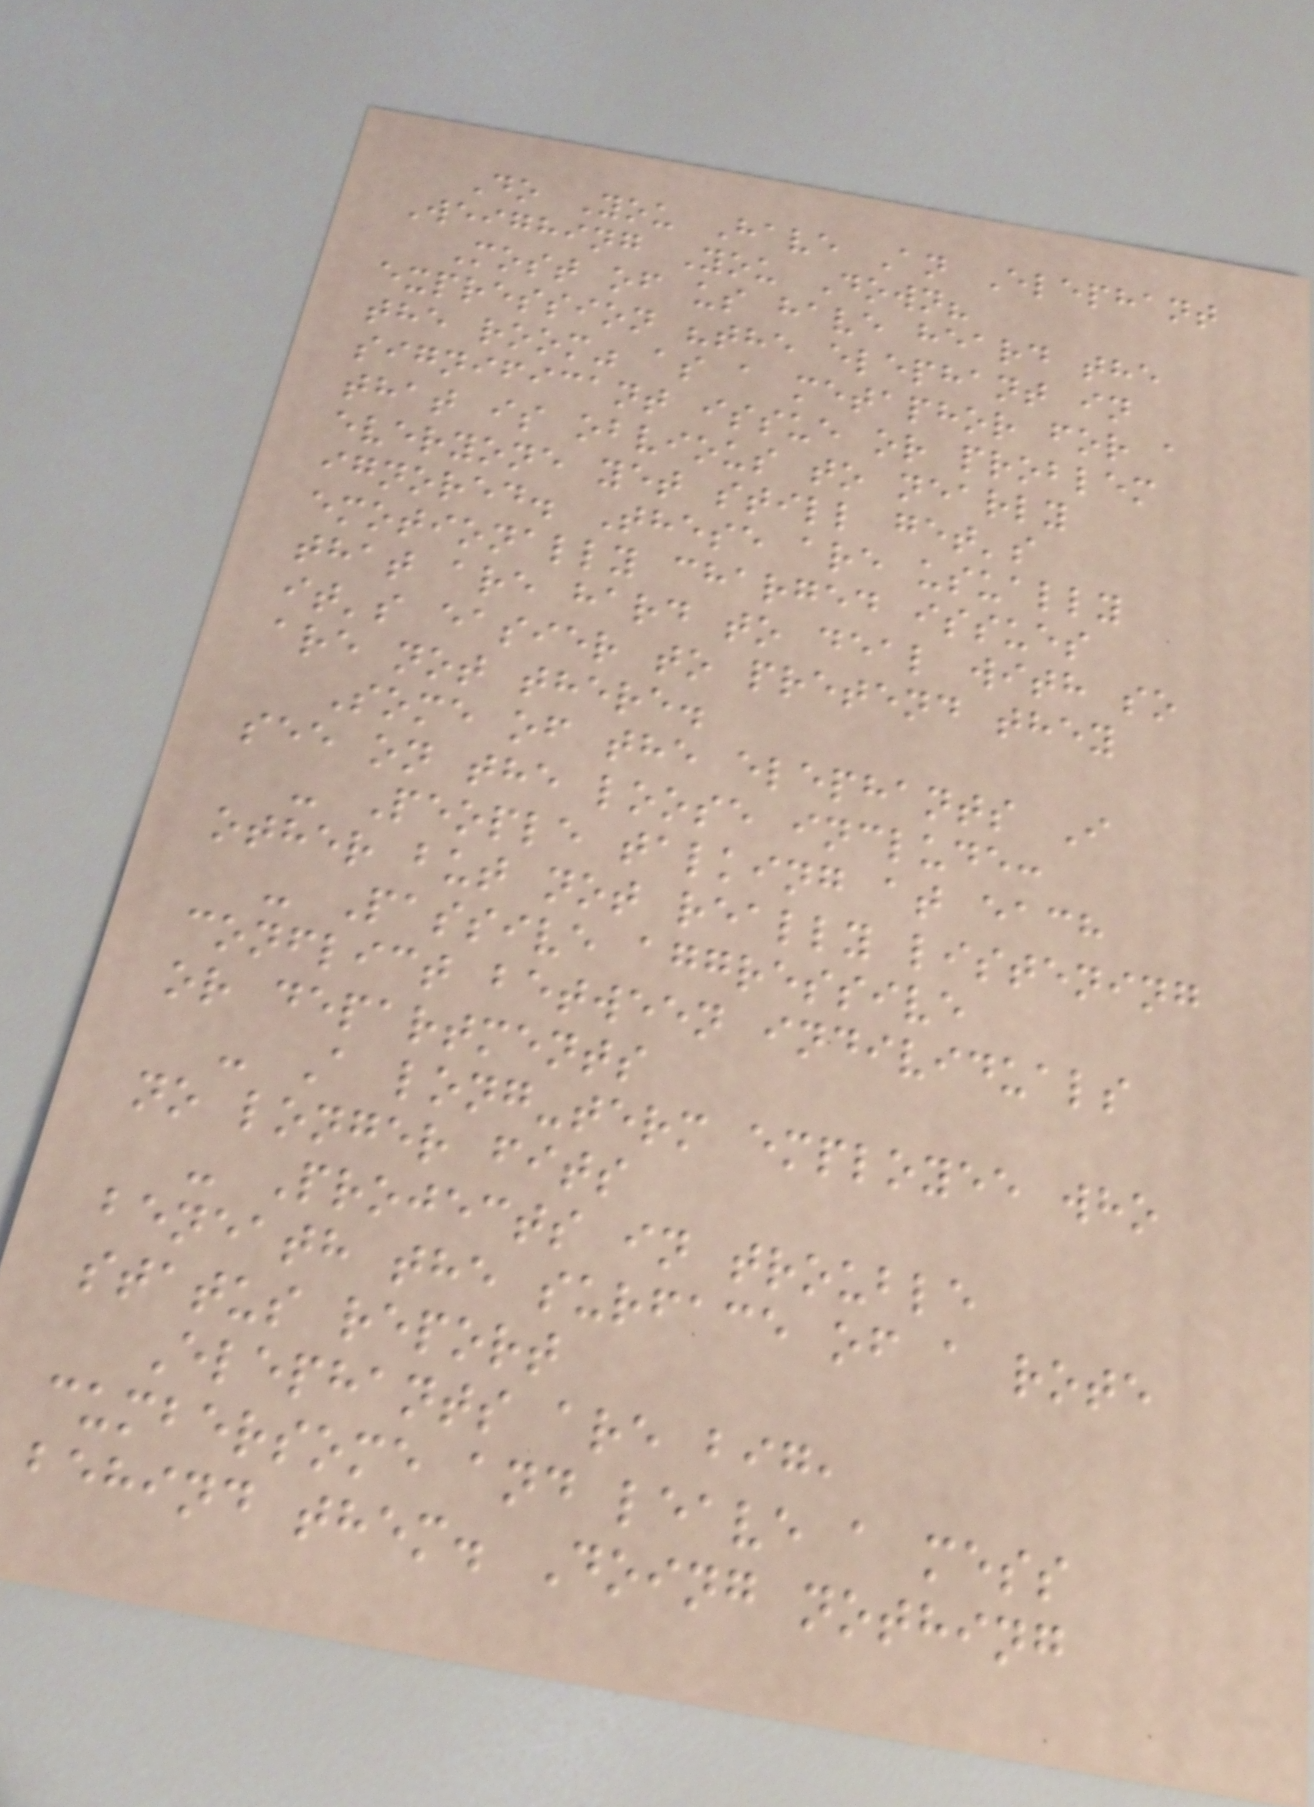Do You Have An Elephant
Weighing You Down?
Most of us have heard the
expression "the elephant in
the room" as a metaphor for a
significant issue or problem
that is obvious to nearly
everyone yet still get's
ignored. These are usually
emotionally charged issues
that are hard to deal with so
it's easier to pretend they
are not there.
Some of the elephants I
see on the loose include:
- People talking at each
other but not really listening
- Passive aggressive
conflict between individuals
or departments
- A long-term employee who
no longer fits
- Projects in trouble
beneath the surface of a rote
status report
Elephants are big,
cumbersome and leave a mess
behind them. Doing nothing
